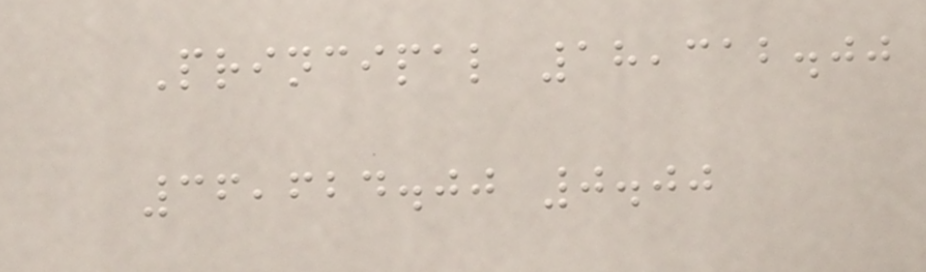Principal 18,312.00
36,624.00 0.00
